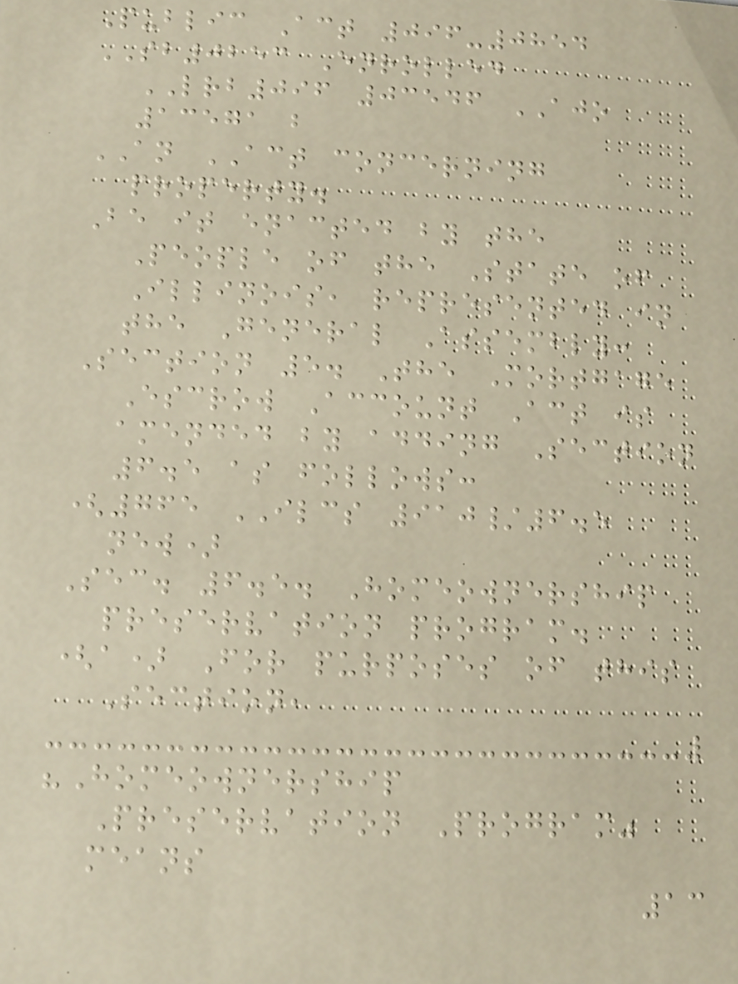Public Act 096-0854
SB0253 Enrolled
LRB096 03546 AJO
13571 b
AN ACT concerning
property.
Be it enacted by the
People of the State of
Illinois, represented in
the General Assembly:
Section 5. The Mortgage
Escrow Account Act is
amended by adding Section
6.5 as follows:
(765 ILCS 910/6.5
new)
Sec. 6.5. Homeownership
preservation program.
(a) For purposes of this
Section,
"Homeownership
Preservation Program"
means
13
